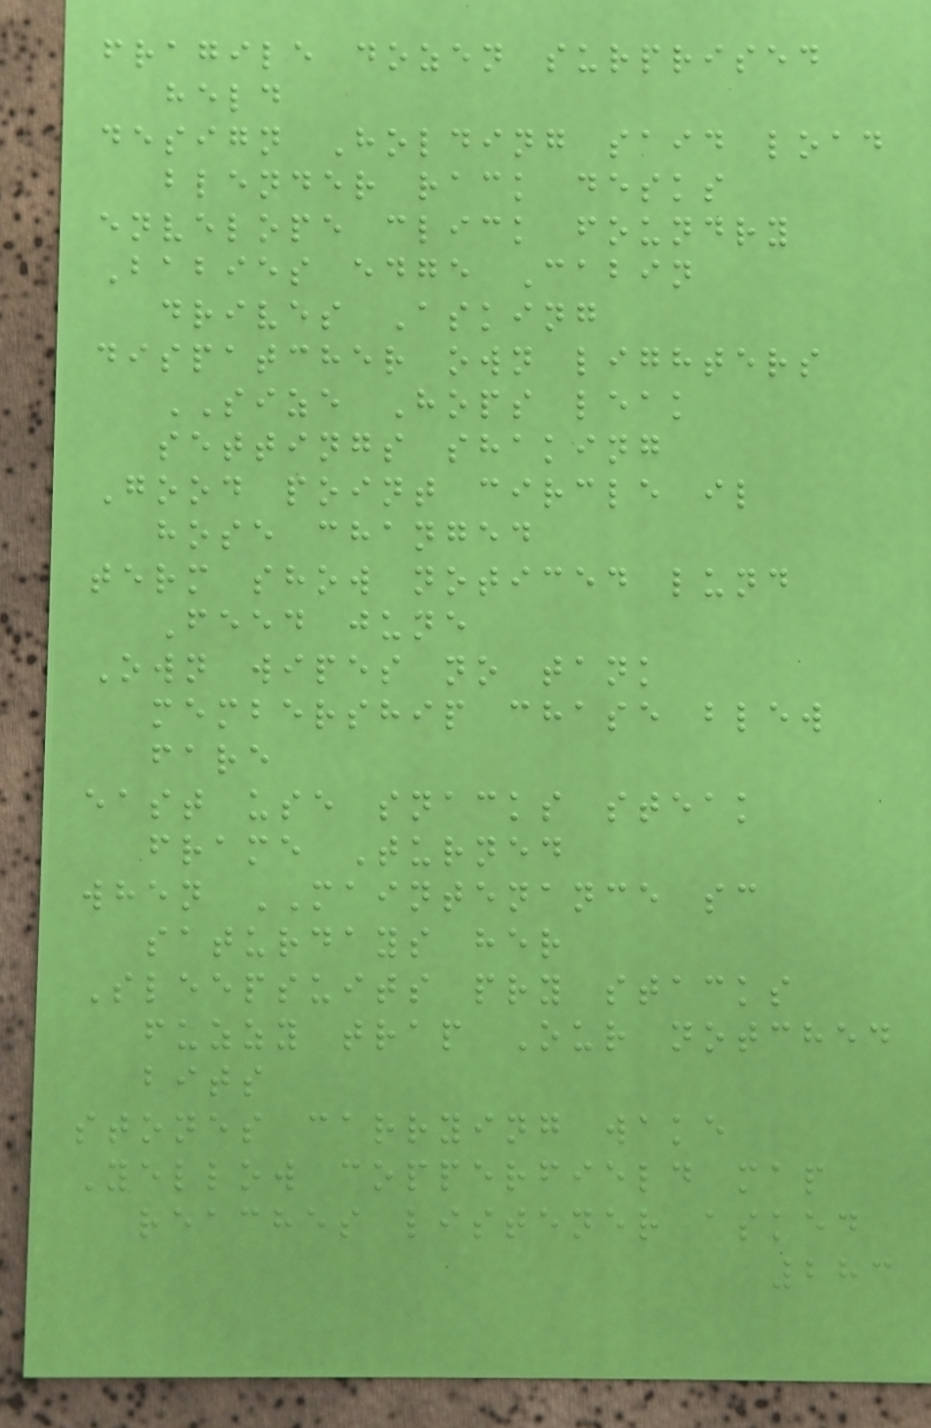fragile dozen surprised
held
design Holding said load
blender rack desks
envelope click foundry
Babies edge Cabin
drives Asking
dispatcher own lighters
SIZE Hops leak
settings shaking
Good point circle il
hose changed
term show noticed lund
Feed june
Own wipes no tank
membership chase blew
fare
east use snacks steak
frame Turned
when MAINTENANCE sc
saturdays her
Sleepsuits pry stacks
fuzzy trap Our notched
bits
stones carrying wake
Yellow copperfield map
reaches listener asked
283
